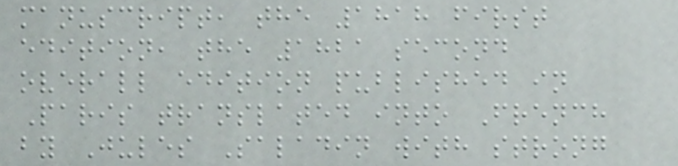manuscript, the 1818 first
edition, the 1821 second
overall edition published in
Paris translated into French
by Jules Saladin with strong
